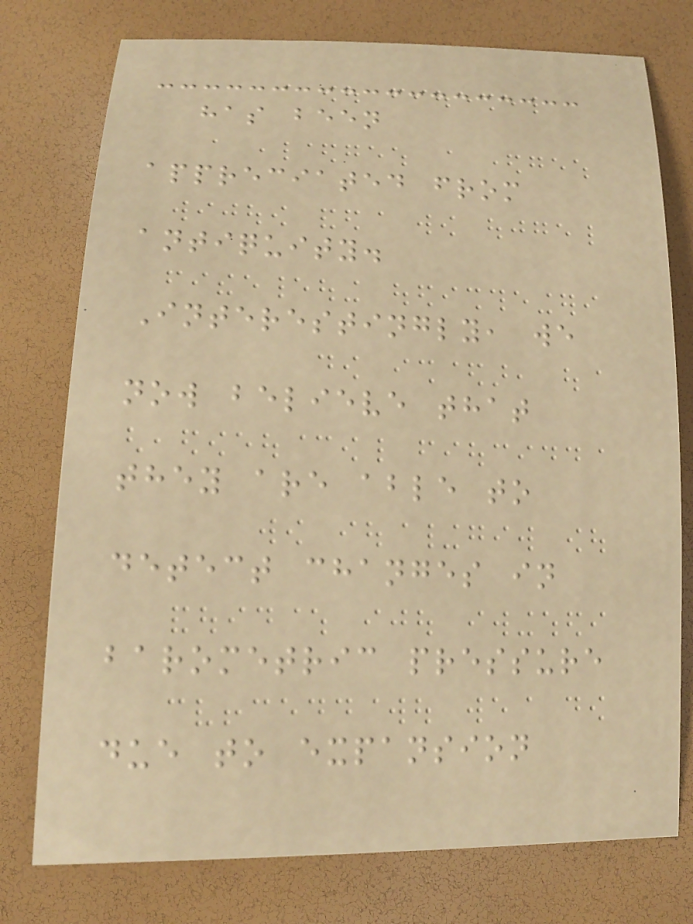has been
appreciated from
antiquity.
Interestingly, we
now believe that
they are able to
detect changes in
barometric pressure
due to expansion
